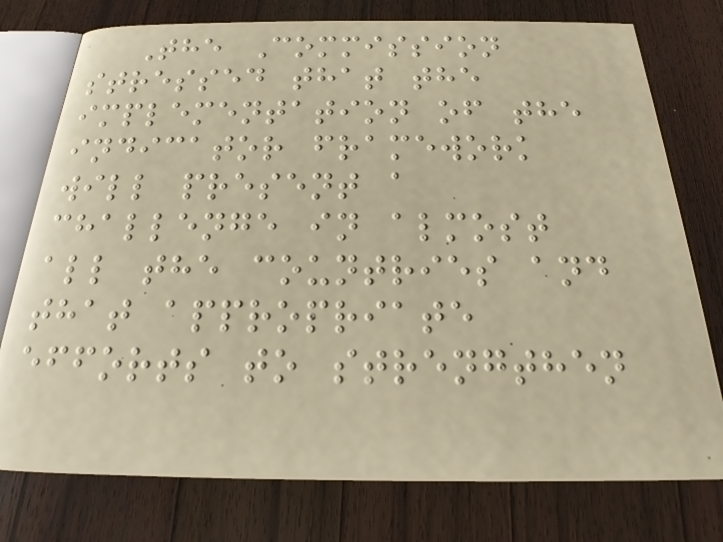The Commission
stressed that the
implementation of the
indicator framework
will present a
challenge in almost
all the countries and
that appropriate
efforts to strengthen
